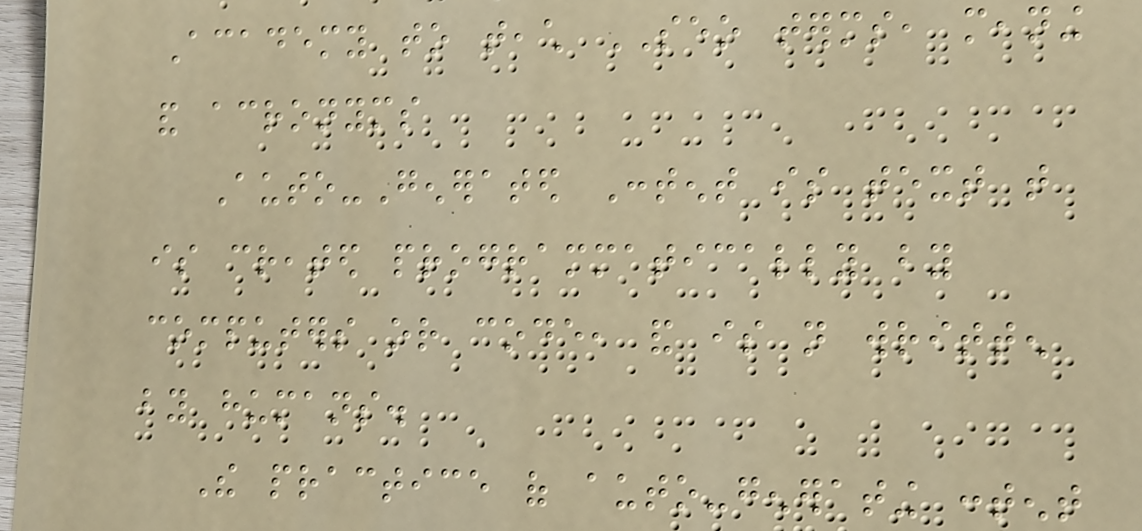Academy to teach SEO terms, meaning
and acronyms
Auto-Generated Content is text that
is created programmatically by
computers or code, and is not written
by humans.
The practice of auto-generating content
